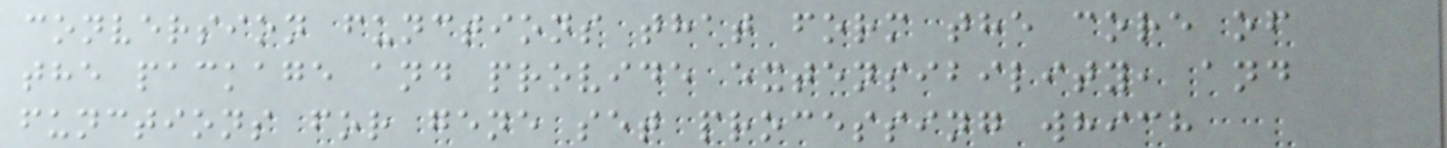conversion functions that form the core of
the package and provide extensibility, and
functions for gene set processing which
